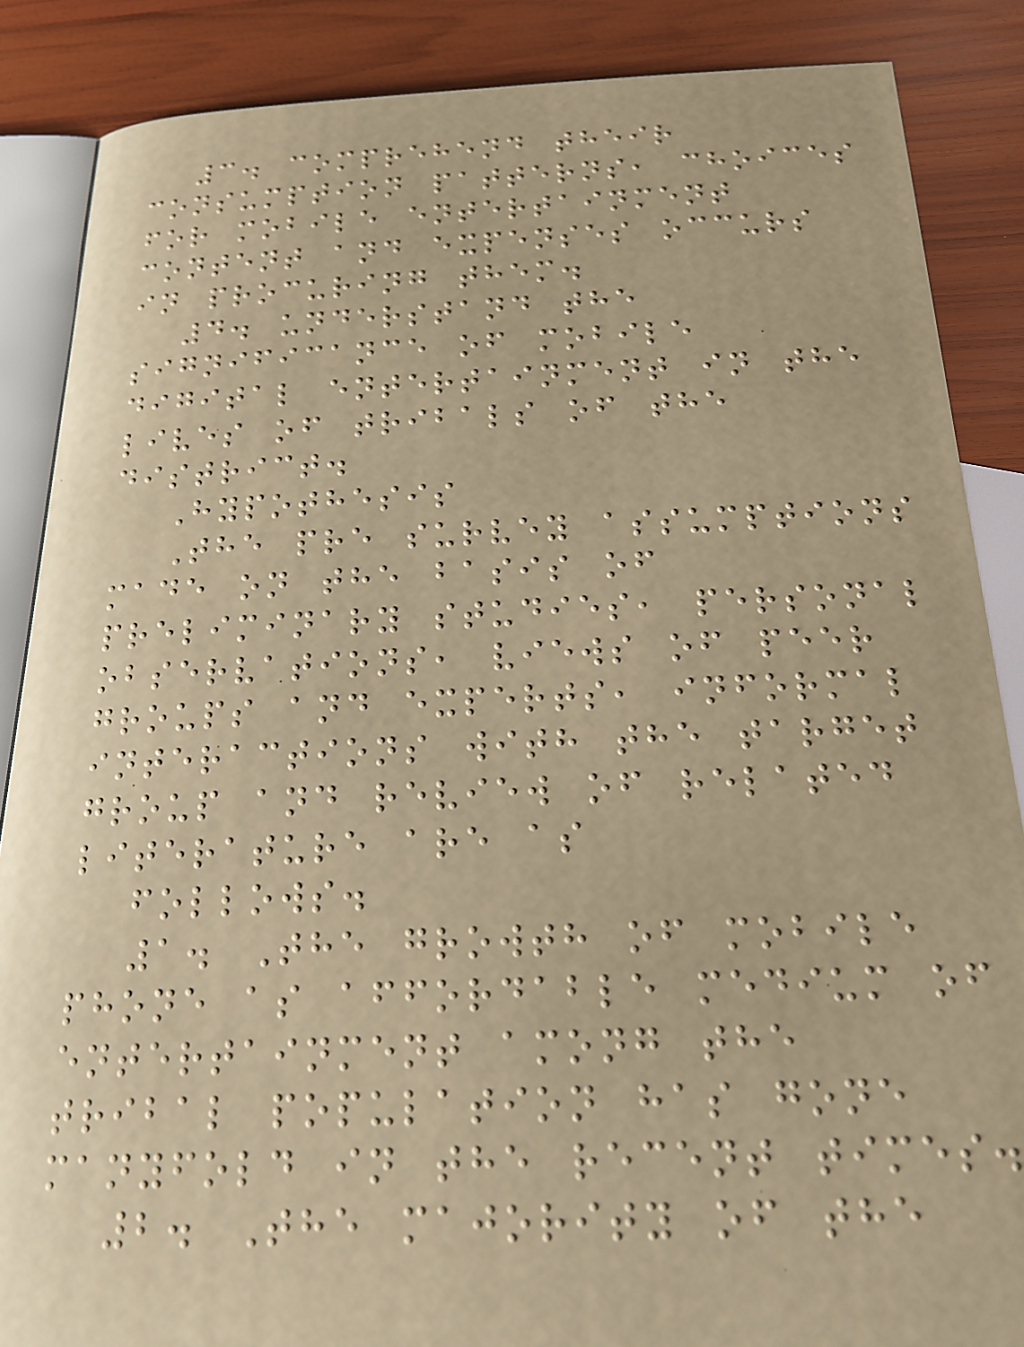3. comprehend their
consumption patterns, choices
for mobile entertainment
content and expenses occurs
in procuring them.
4. understand the
significance of mobile
digital entertainment in the
lives of tribals of the
district.
Hypothesis
The pre survey assumptions
made on the basis of
preliminary studies, personal
observations, views of peer
groups and experts, informal
interactions with the target
group and review of related
literature are as
follows.
1. The growth of mobile
phone as affordable medium of
entertainment among the
tribal population has gone
manyfold in the recent times.
2. The majority of the
